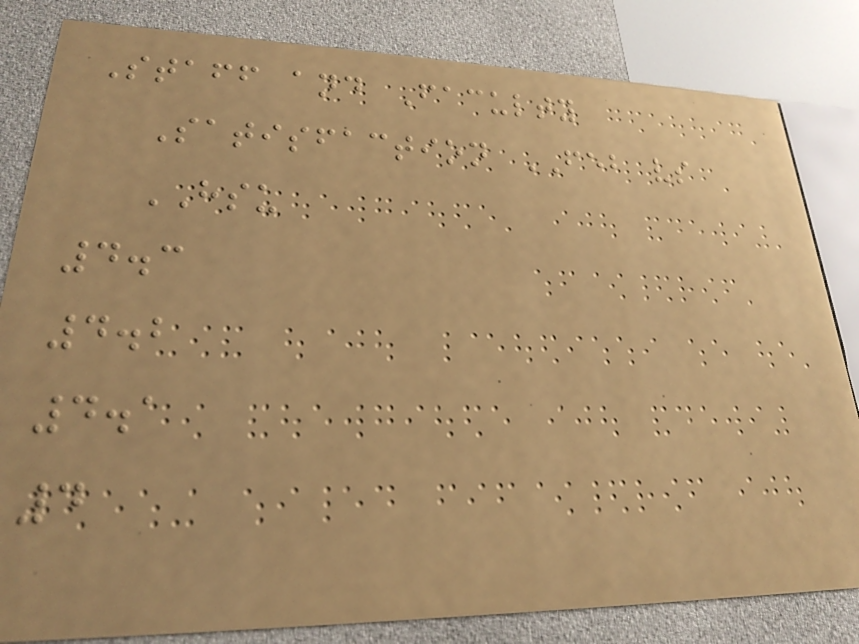Staff and Faculty
Satisfaction FEB vs
HSU
4.3
4.2
4.1
4
